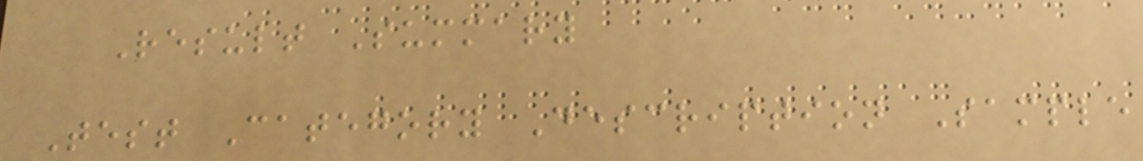Result Summary
Test Category Description Sample
